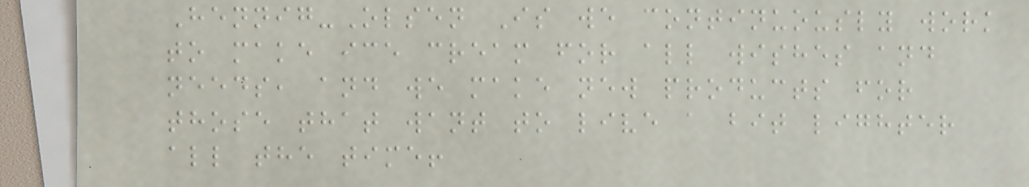Hennig-Olsen Is we continuously work
to make ice cream for all wishes and
needs, and we make new products for
those that want to live a bit lighter
all the time!
